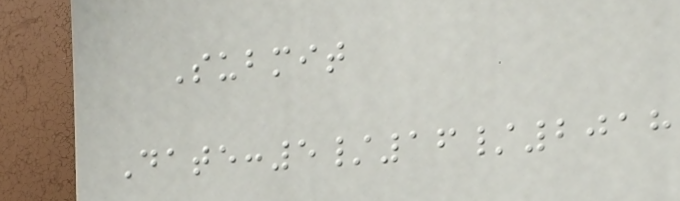Submit
Date:5/16/2018
